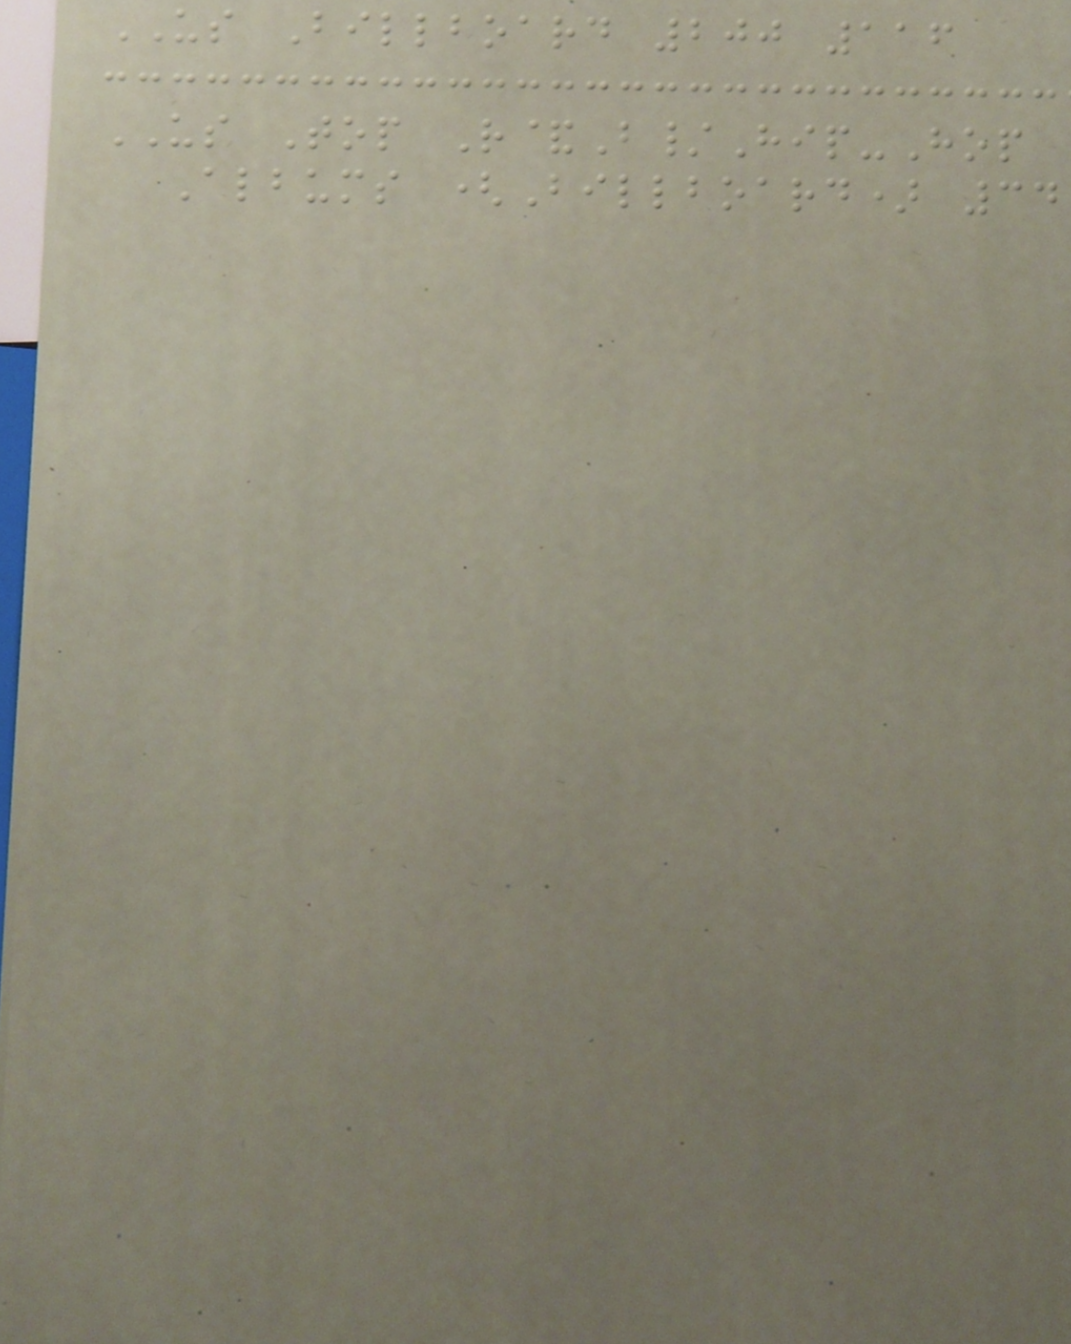US Billboard 200 116
US Top R&B/Hip-Hop
Albums (Billboard) 34
